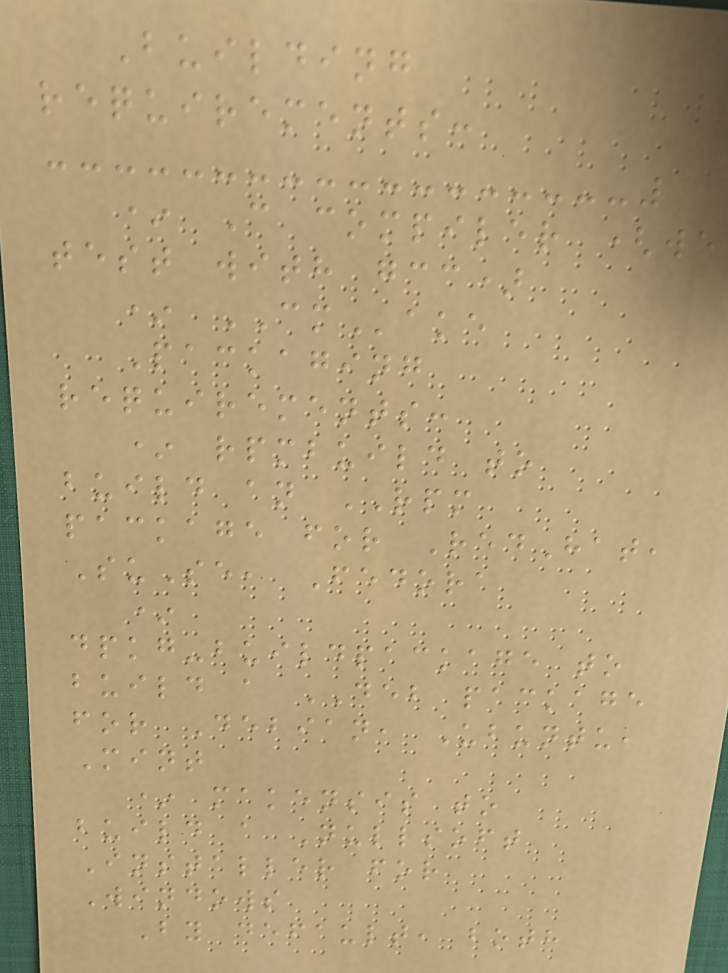Building
requirements:
* C compiler (we
test with gcc)
* CMake
Packaging
requirements:
* rpmbuild to
build an RPM
package for RedHat,
SuSe, Fedora
*
dpkg-buildpackage to
build a DEB package
for Debian, Ubuntu,
Mint
* makensis to
build a Nullsoft
Installer for
Windows
By default, both
